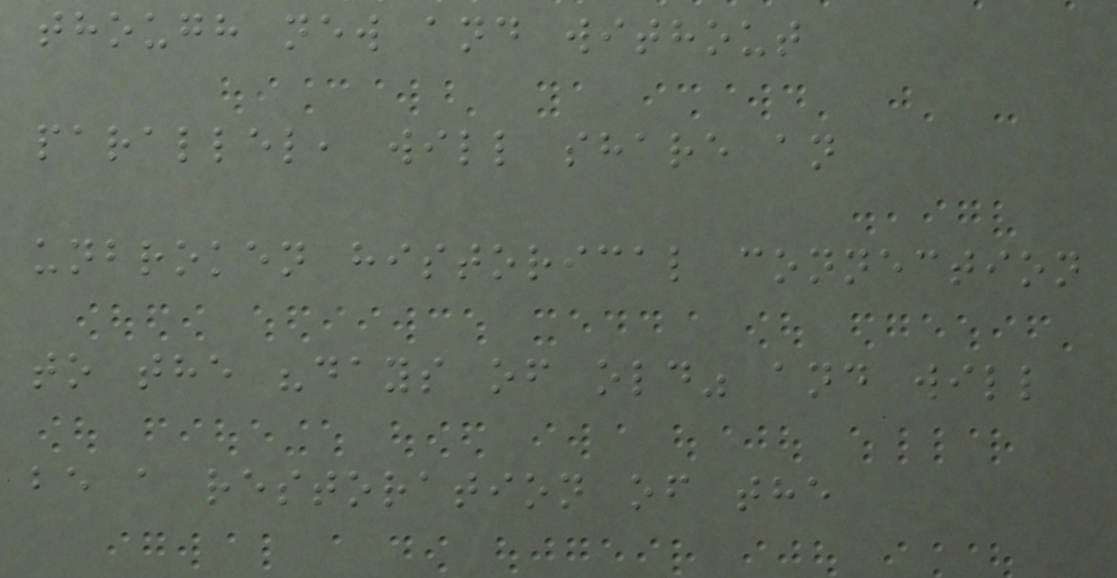though new and without
parallel, will share an
unbroken historical connection
to the "days of old" and will
be a restoration of the
